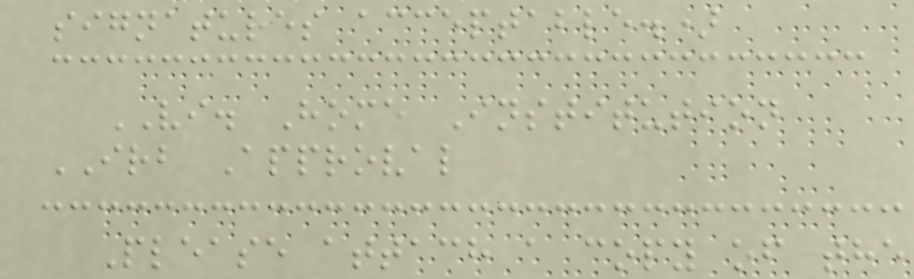signatures acceptable.)
VI. Home Institution
IRB Approval
Please attach a copy of the
